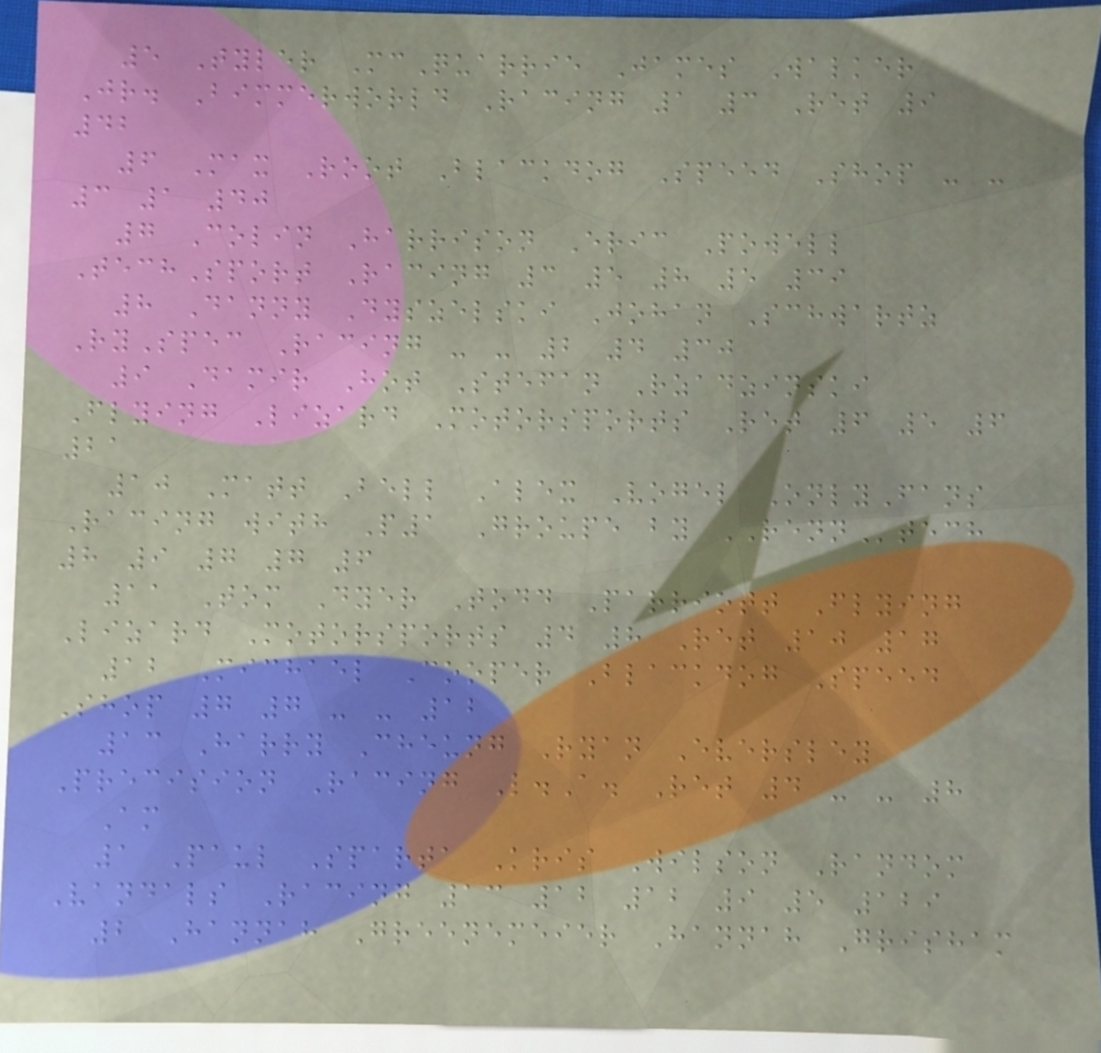5 Tyler McQuarrie James Walker
Jr. Bimmerworld Racing 1 3 Ret 9
42
6 Max Root Blackdog Speed Shop - -
3 1 40
7 Colin Harrison Eric Powell
TechSport Racing 3 5 8 5 39
8 Danny Dyszelski Johan Schwartz
RySpec Racing - - 2 4 30
9 Damir Hot Stefan Rzadzinski
Flying Lizard Motorsports Ret 6 5 6
21
10 Matt Bell Alex Vogel OnlyFans
Racing with P1 Groupe by RENNtech
8 9 7 7 6
11 Tom Dyer Todd Parriott Flying
Lizard Motorsports 4 8 Ret 10 17
12 Michael Cooper Blackdog Speed
Shop 7 7 - - 12
13 Harry Cheung Ryan Eversley
Precision Racing L.A. Ret 4 - - 8
Am
1 Paul Sparta Kris Wilson Random
Vandals Racing 13 12 12 9 5 129
2 Hannah Greenemeier Hannah Grisham
